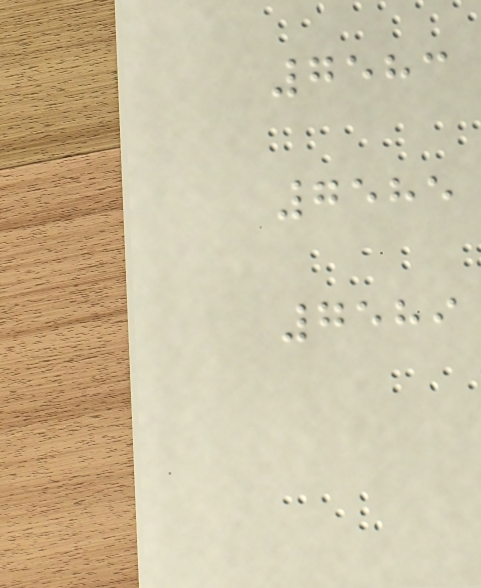7583
7585
7589
